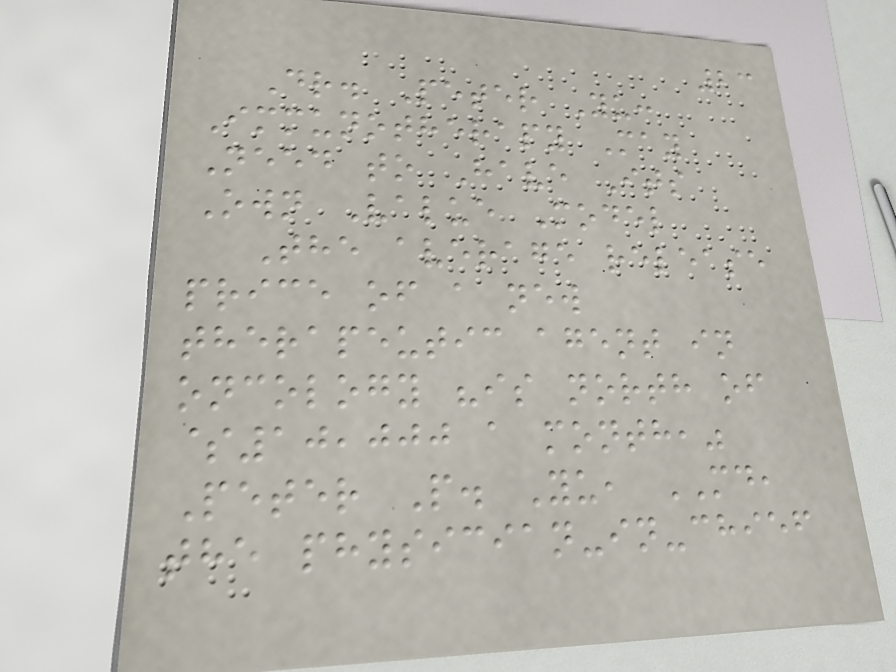23
Dr. Peter Yu:
Immunotherapy May
Need to Have Its
Own Value Model
The average release
price of a new
therapeutic agent in
oncology "is north of
$10,000 a month,"
Peter P. Yu, MD,
the physician-in-chief
